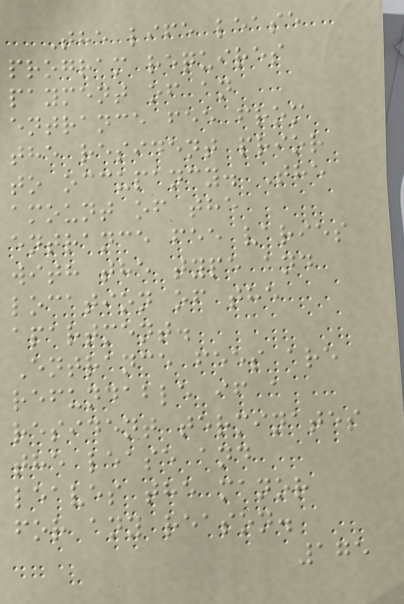The life lease
program requires
payment of an
entrance fee from
the resident prior
to occupancy. The
amount of the
entrance fee varies
with the type and
location of the
apartment.
Entrance fees are
refundable if a
resident terminates
the lease and
leaves the manor
for any reason.
175
